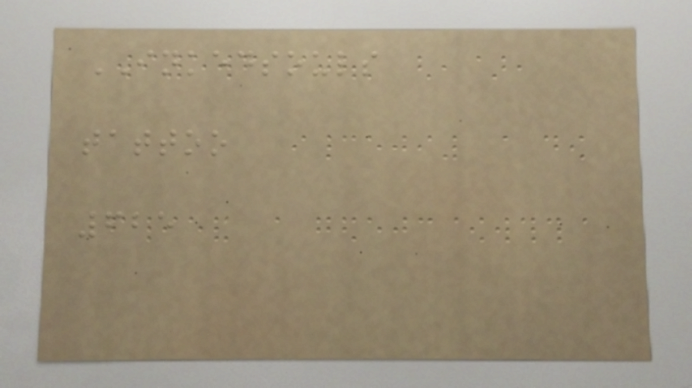INKEDSOULS
tattoo
625
